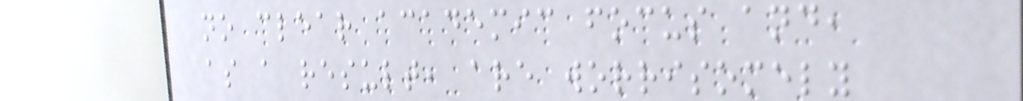no clear academic focus and,
as a result, are worrisomely
